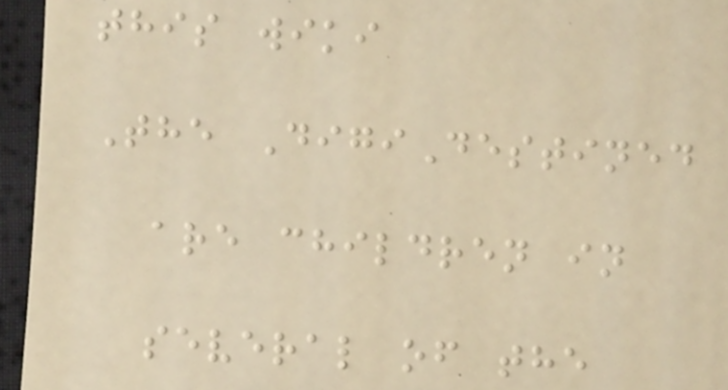this wiki
The DigiDestined
are children in
several of the
